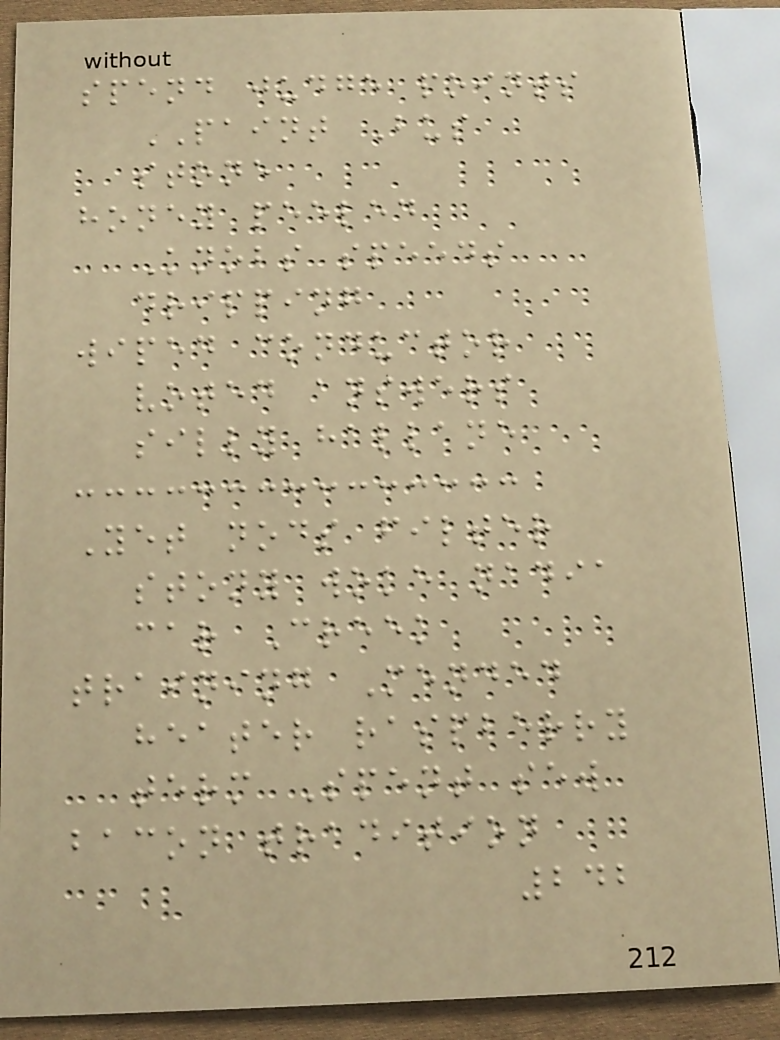spend judge points
PAINT Bus
stone
honey peeled
Knobs speeds
dripping
wiped conductor
voted answers
silly hallane
Yet nods filter
stony woke nadia
car Creek
training Mended
heater raspberry
term Spent sew
bacon tradition
242
